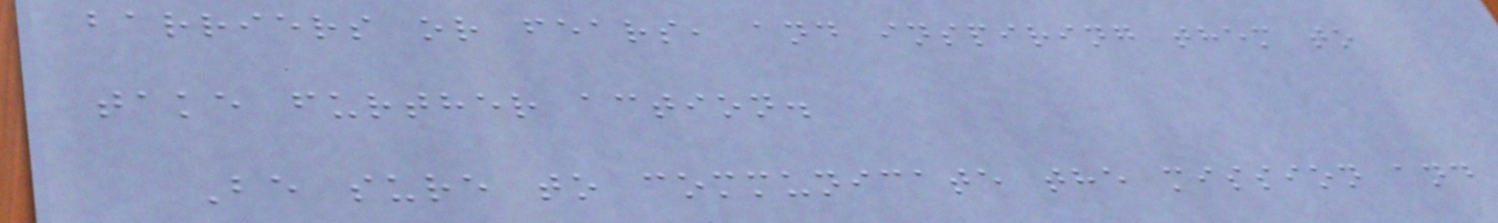barriers or fears, and inspiring them to
take further action.
Be sure to communicate the mission and
